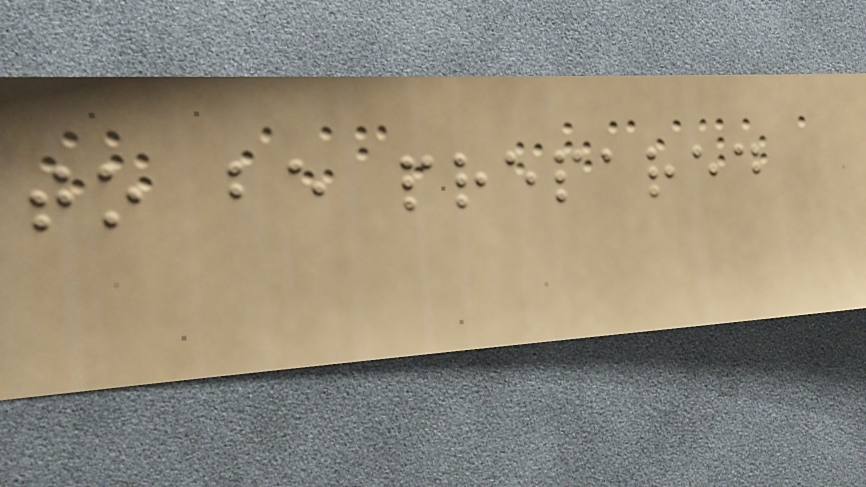to be prepared
